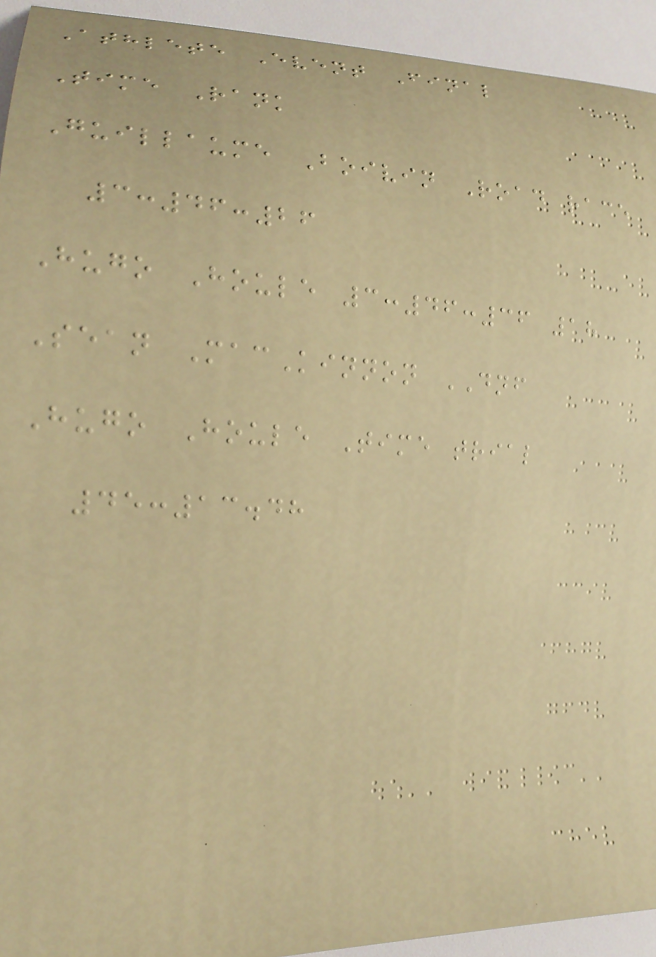Athlete Event Final
Time Rank
Guillaume Boivin Road race
3:46:26
Hugo Houle 3:46:36 18
Sean MacKinnon DNF
Hugo Houle Time trial
45:13.48
